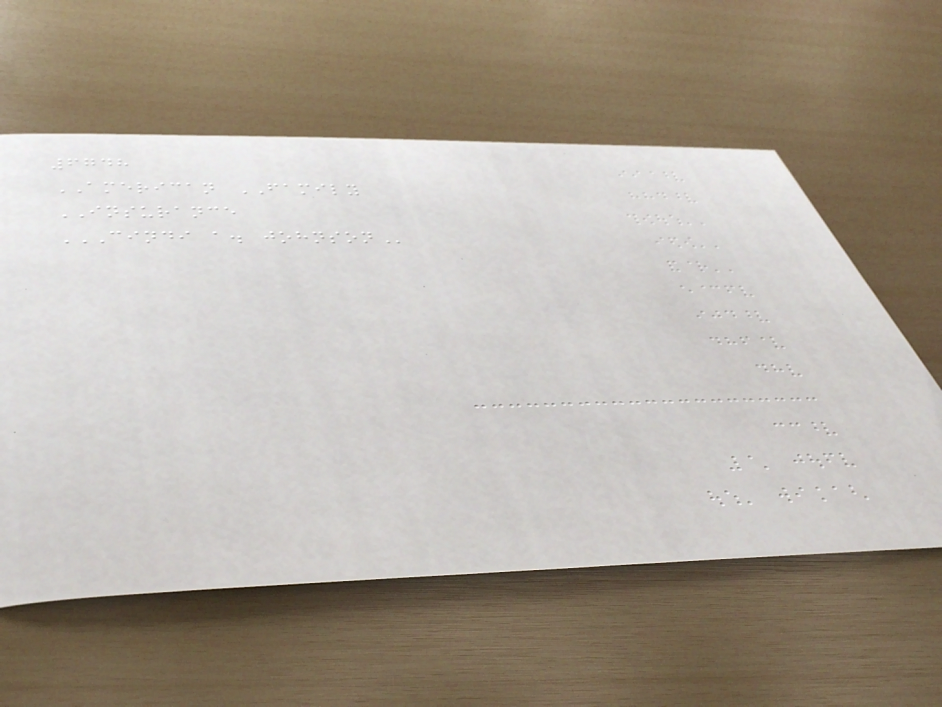6748
AMERICAN FAMILY
INSURANCE
CINDI A. JOHNSON
